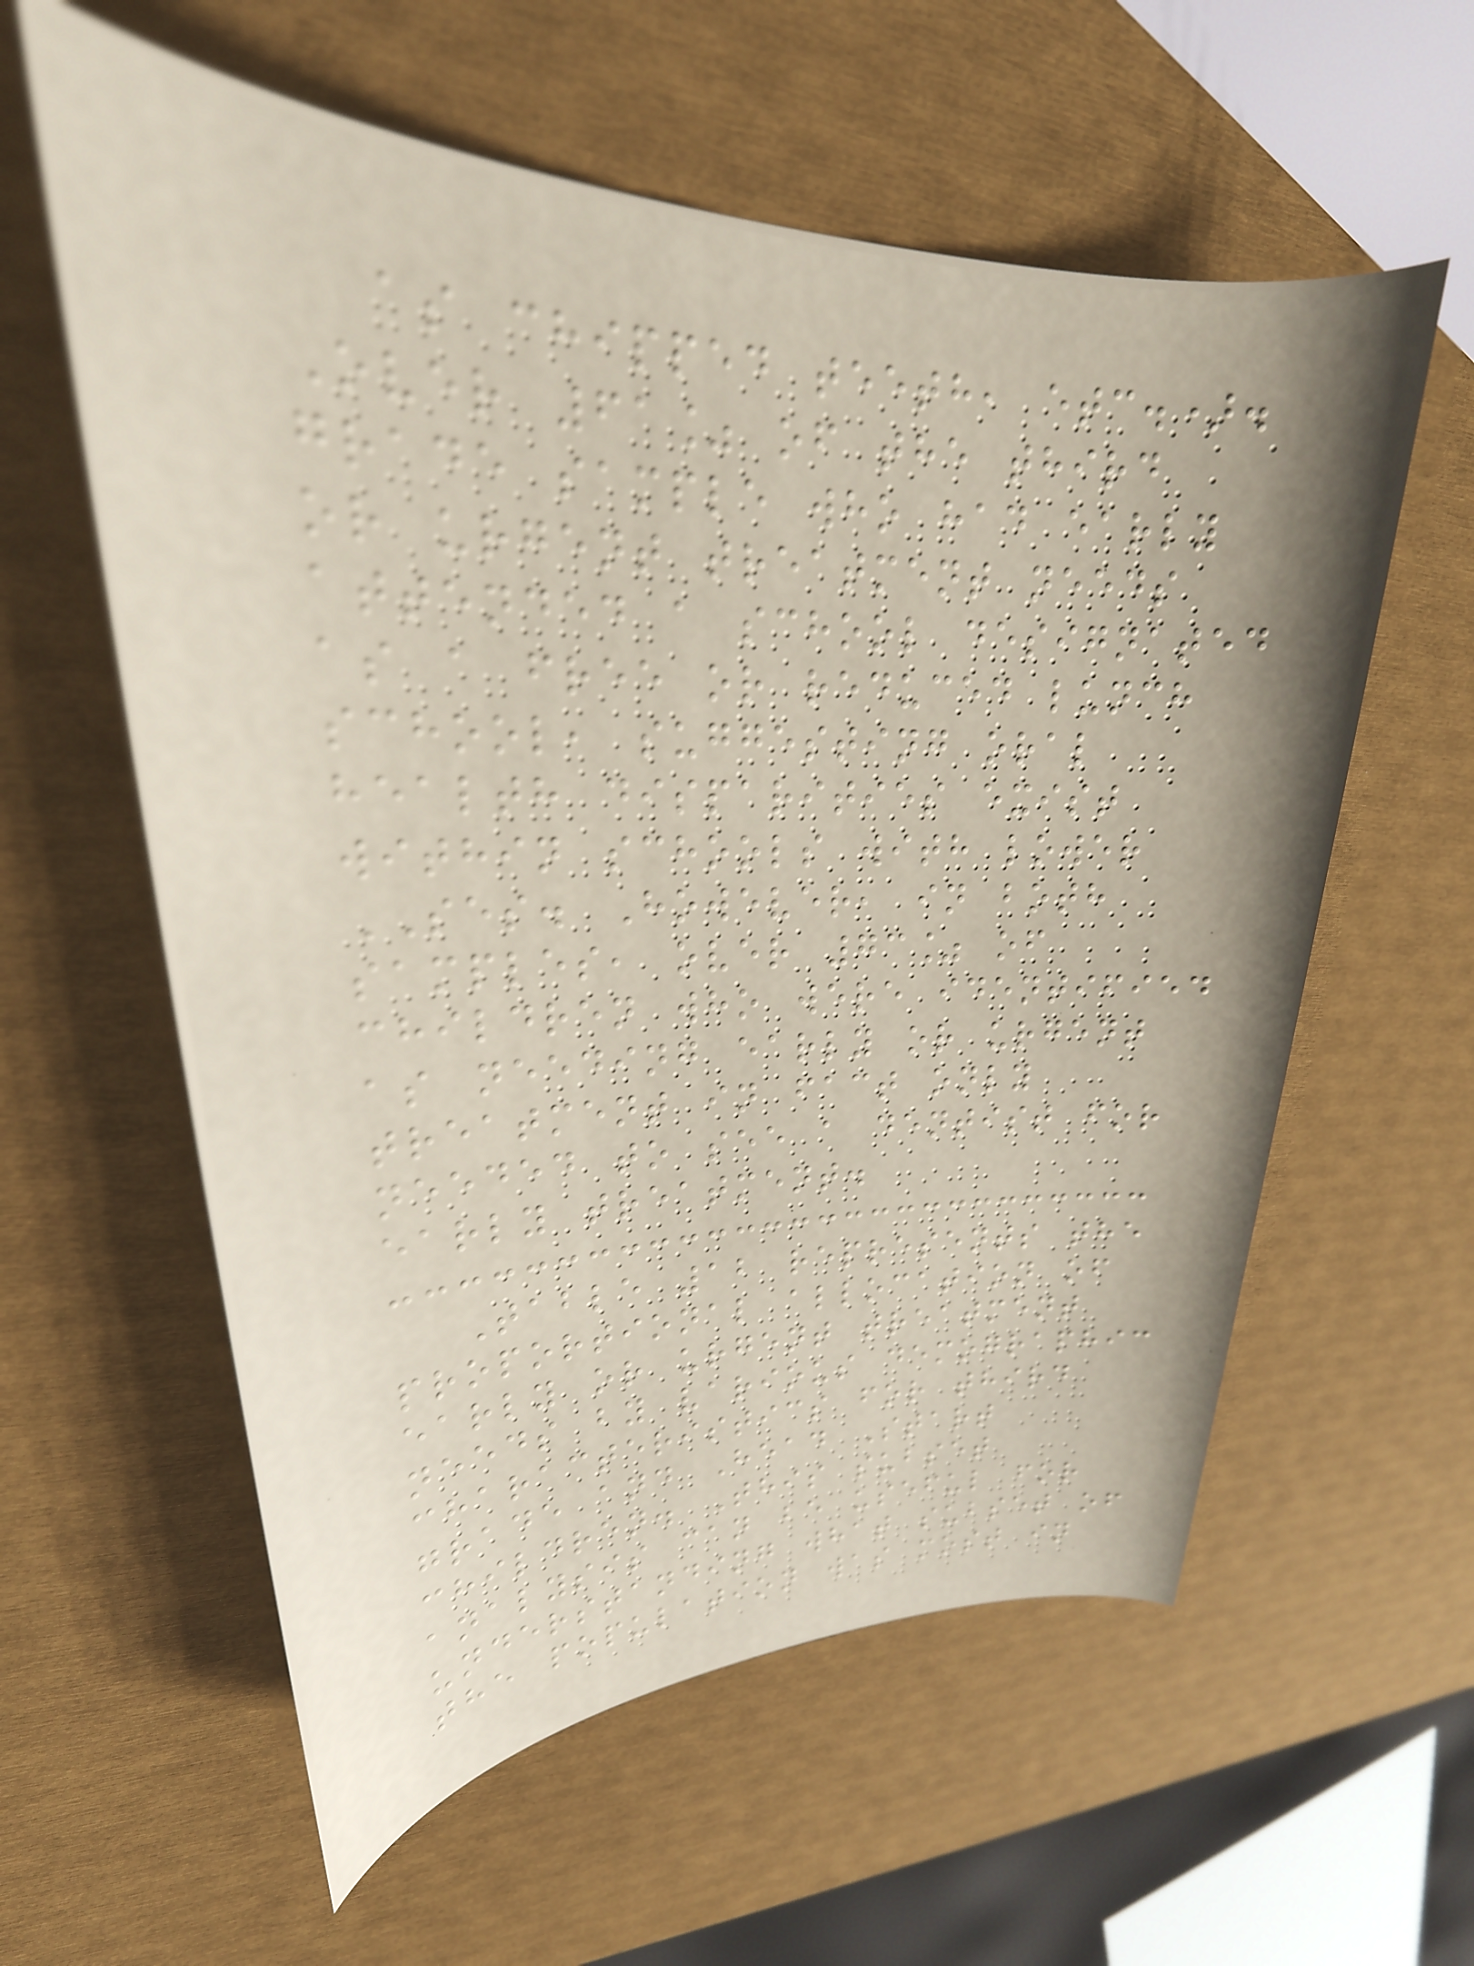as chipped teeth, etc.).
Over 61% of the third
grade sample who had early
or urgent treatment needs
attended a school designated
as a free or reduced lunch
school, suggesting oral
health disparities exist
within schools with lower
SES. However, in both
samples, over 73% of
children who were identified
as needing early or urgent
treatment in fact only
needed to see a dentist for
early treatment.
Table 12 represents the
proportional allocation of
early or urgent treatment
needs by various demographic
characteristics for third
grade and Head Start
children. This subset
analysis can be useful for
understanding what subset of
the population was most in
